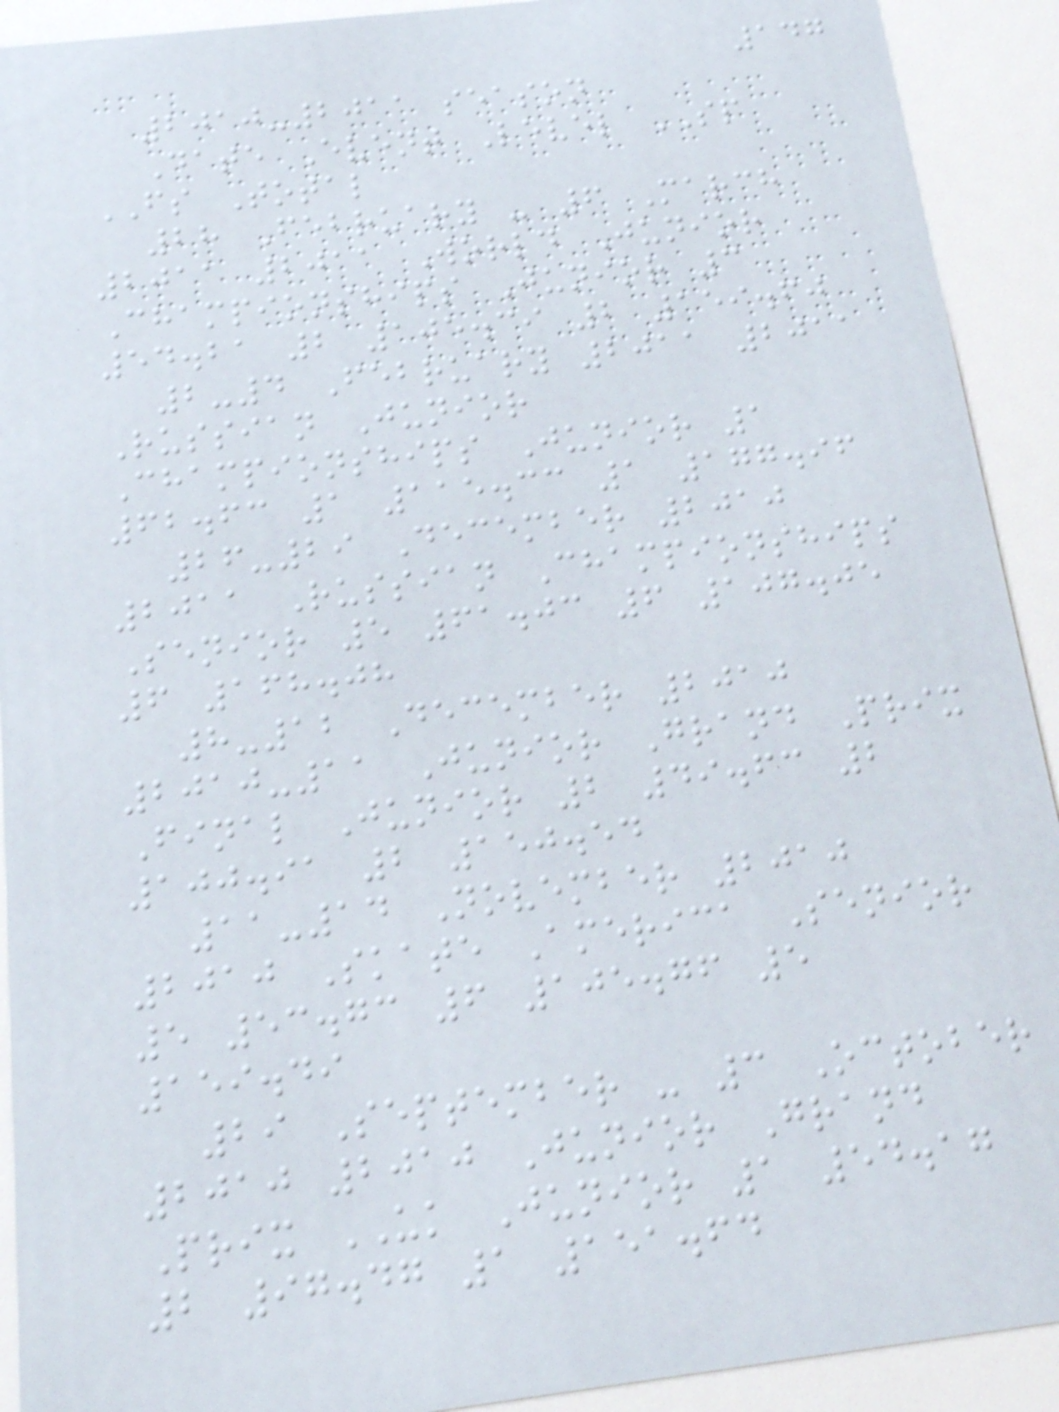147
2010-2011 season
Date Event Level SP
FS Total
28 February - 6 March
2011 2011 World Junior
Championships Junior 3
54.21 2 105.39 2 159.60
2-4 February 2011 2011
Russian Junior
Championships Junior 1
62.63 1 115.33 1 177.96
26-29 December 2010
2011 Russian Championships
Senior 5 61.03 6 107.05
6 168.08
8-12 December 2010
2010-11 Junior Grand Prix
Final Junior 2 49.63 2
100.91 2 150.54
11-14 November 2010
2010 Skate America Senior
5 53.73 6 105.76 5
159.49
29 September - 3 October
2010 2010 Junior Grand
Prix UK Junior 1 54.17
2 97.47 1 151.64
